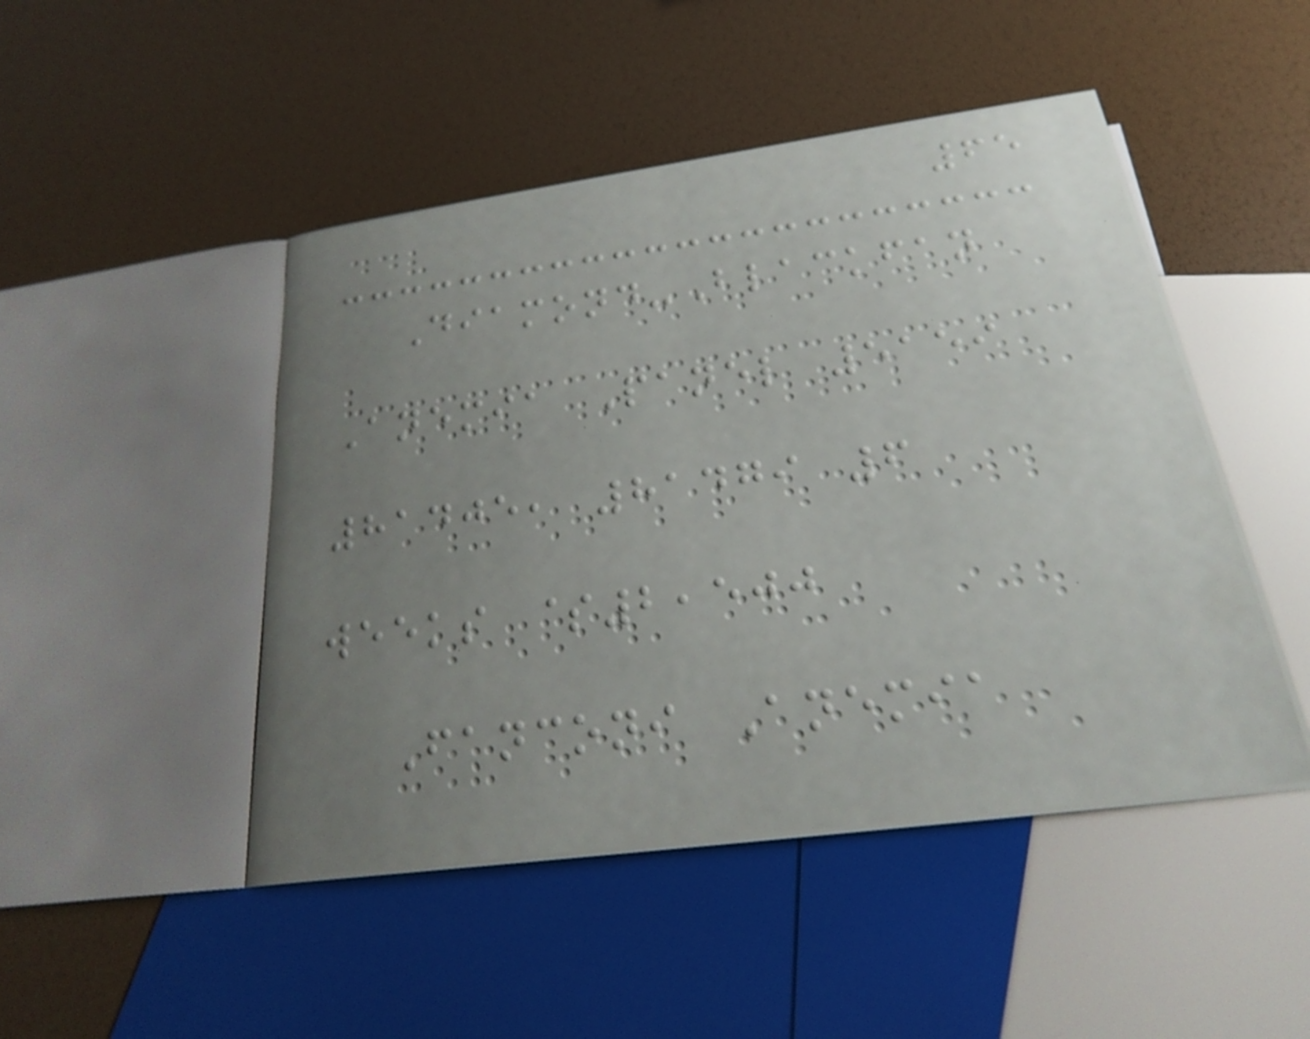65
Diamond-Blackfan
Anemia Panel 5159
81405, 81479 6
weeks $2,500
Fanconi Anemia
